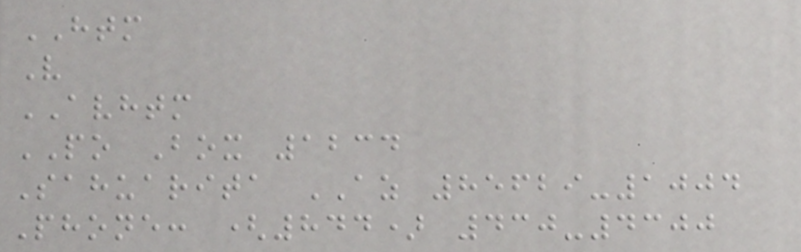HTM
V
AVHTM
PO Box 1234
Sahuarita AZ 85629-1004
Phone: (844) 430-4300
